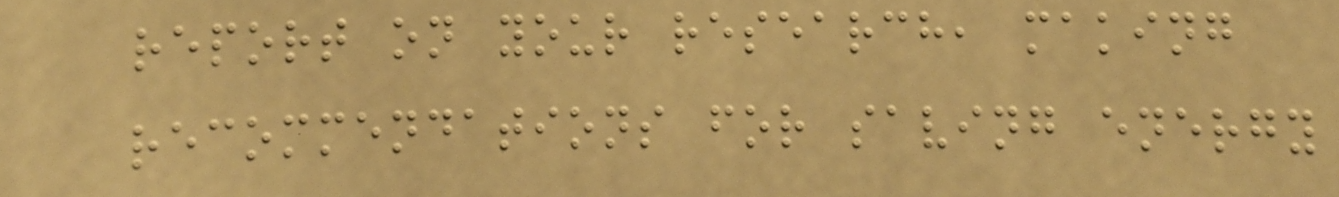report on your research, making
recommendations for saving energy
